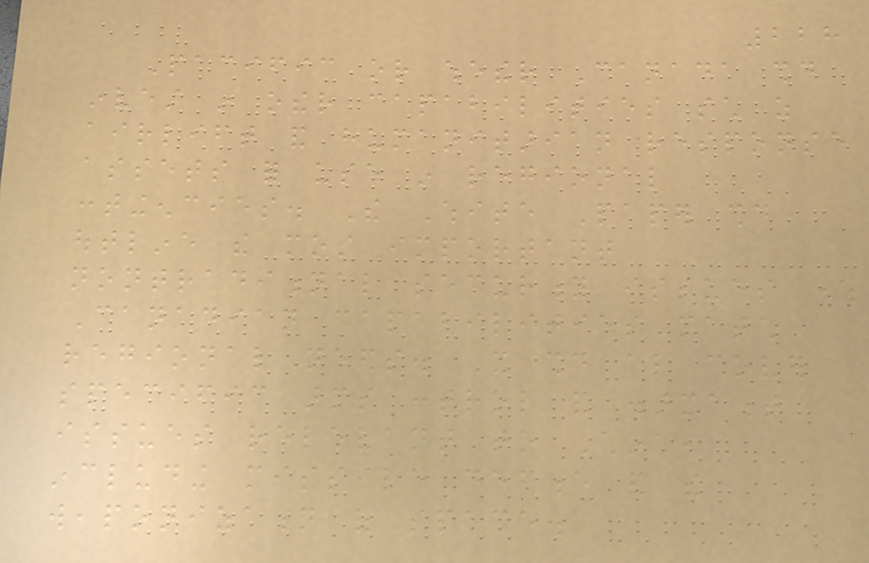228
Pacific or whether Canada should
invest in other capabilities such as
airlift and humanitarian response
assets for use in regional
contingencies. The White Paper should
outline the most important
nontraditional security issues where
Canadian capabilities match
regional needs. It should also cover
specific arms control and disarmament
issues relevant to China,
including missile defence and the
weaponization of space.
